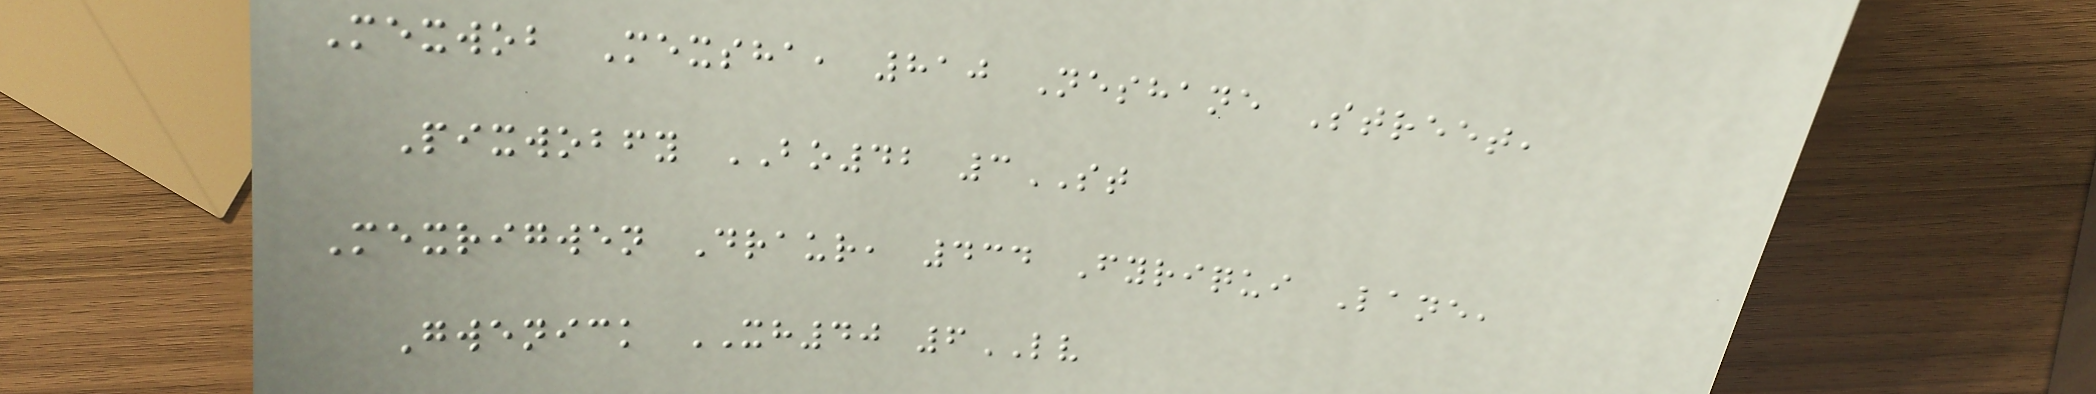Mexwob Mexsha, 810 Neshane Street,
Pixwobfy BO42 3ST
Mexrigwen Draur, 434 Fyriqui Lane,
Gwenick XH40 6LV
